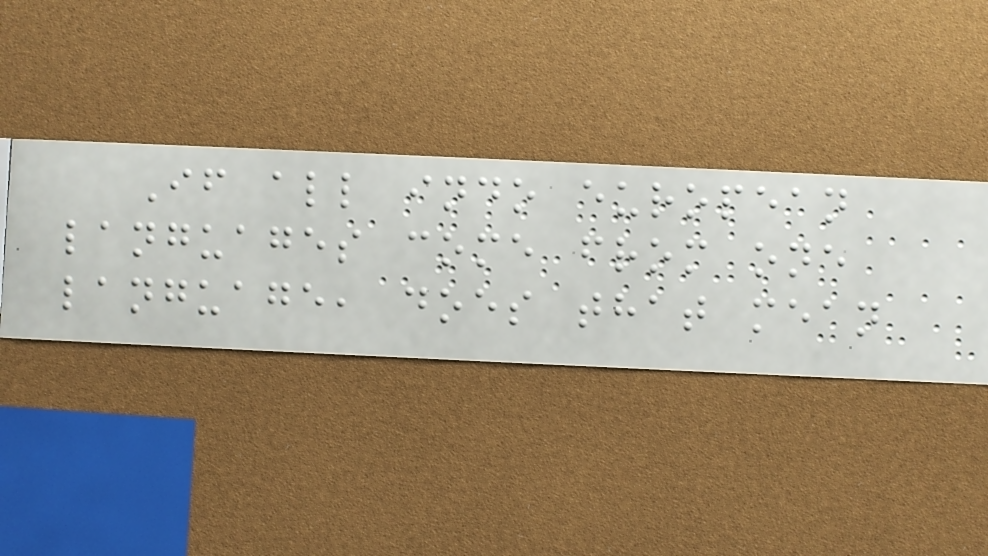If all indo european
languages come from one
language, does that mean
